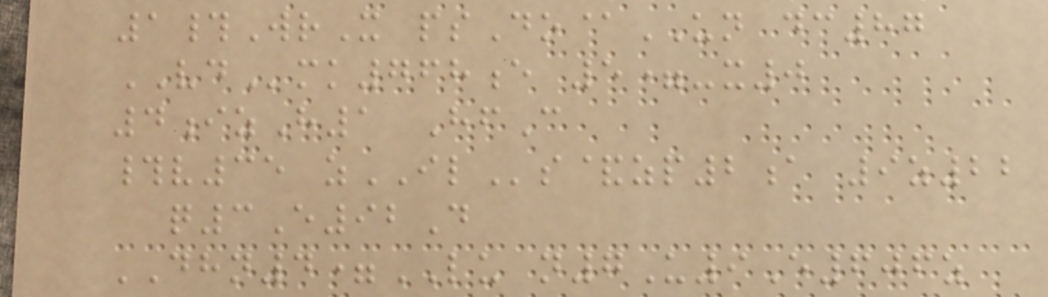1#WrX psDo@UN dc87
VDmk768e 5=-x0
4izH1 HfC
#v35 zILs&zp2a 9z22
q3E92D
DHN4=LU n7U9E606z
